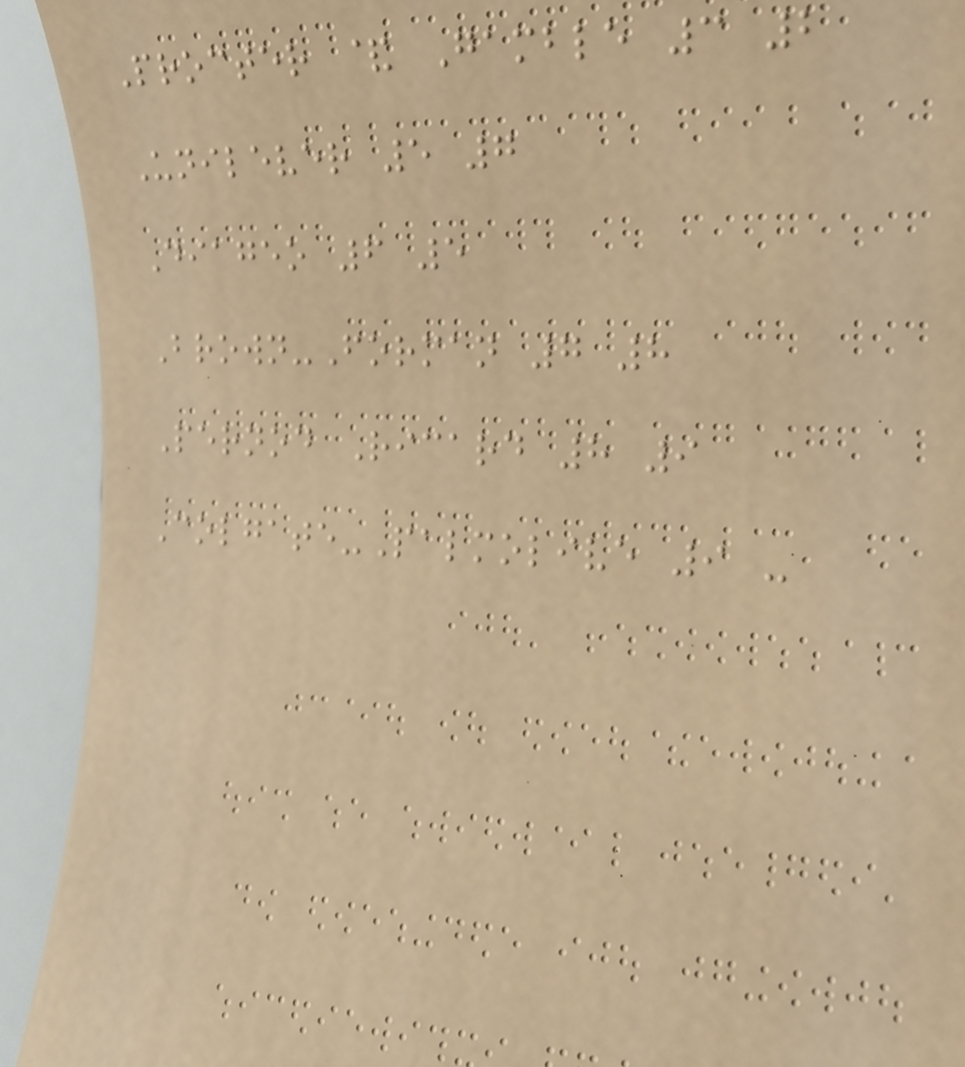Procter & Gamble 3 2
Unilever 5 7
Diageo 6 5
Brown-Forman 7 8
Pernod Ricard 8 9
Colgate-Palmolive 9 -
